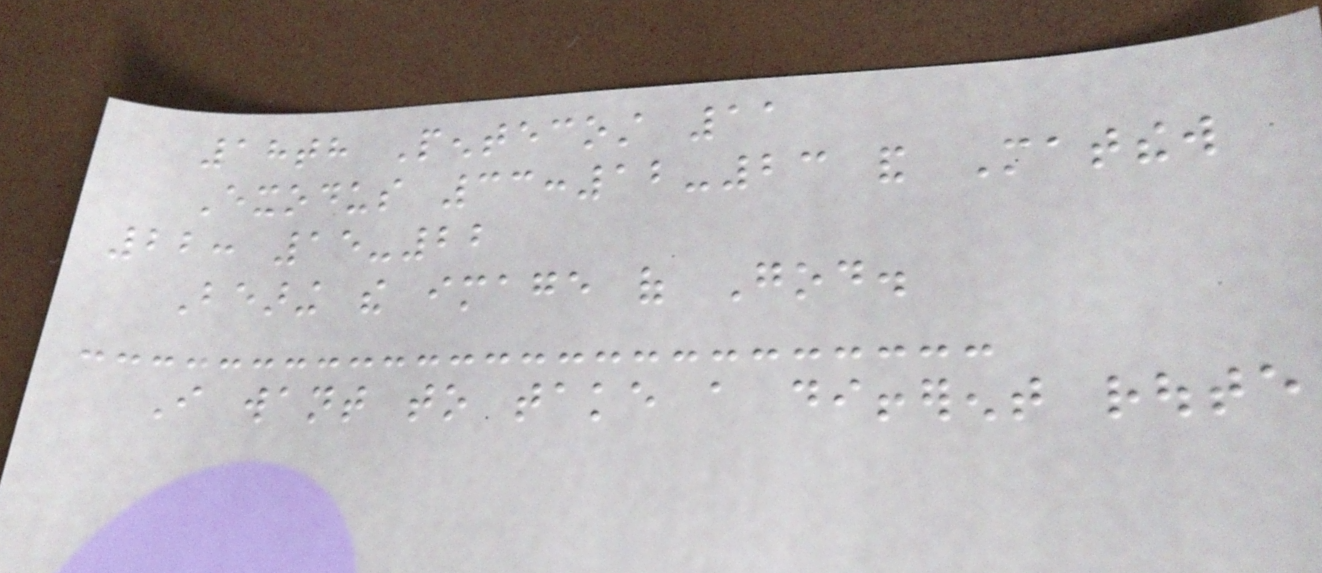18th Pentecost 11
Exodus 33:12-23 and Matthew
22: 15-22
Bearing the image of God.
I want to take a different route
